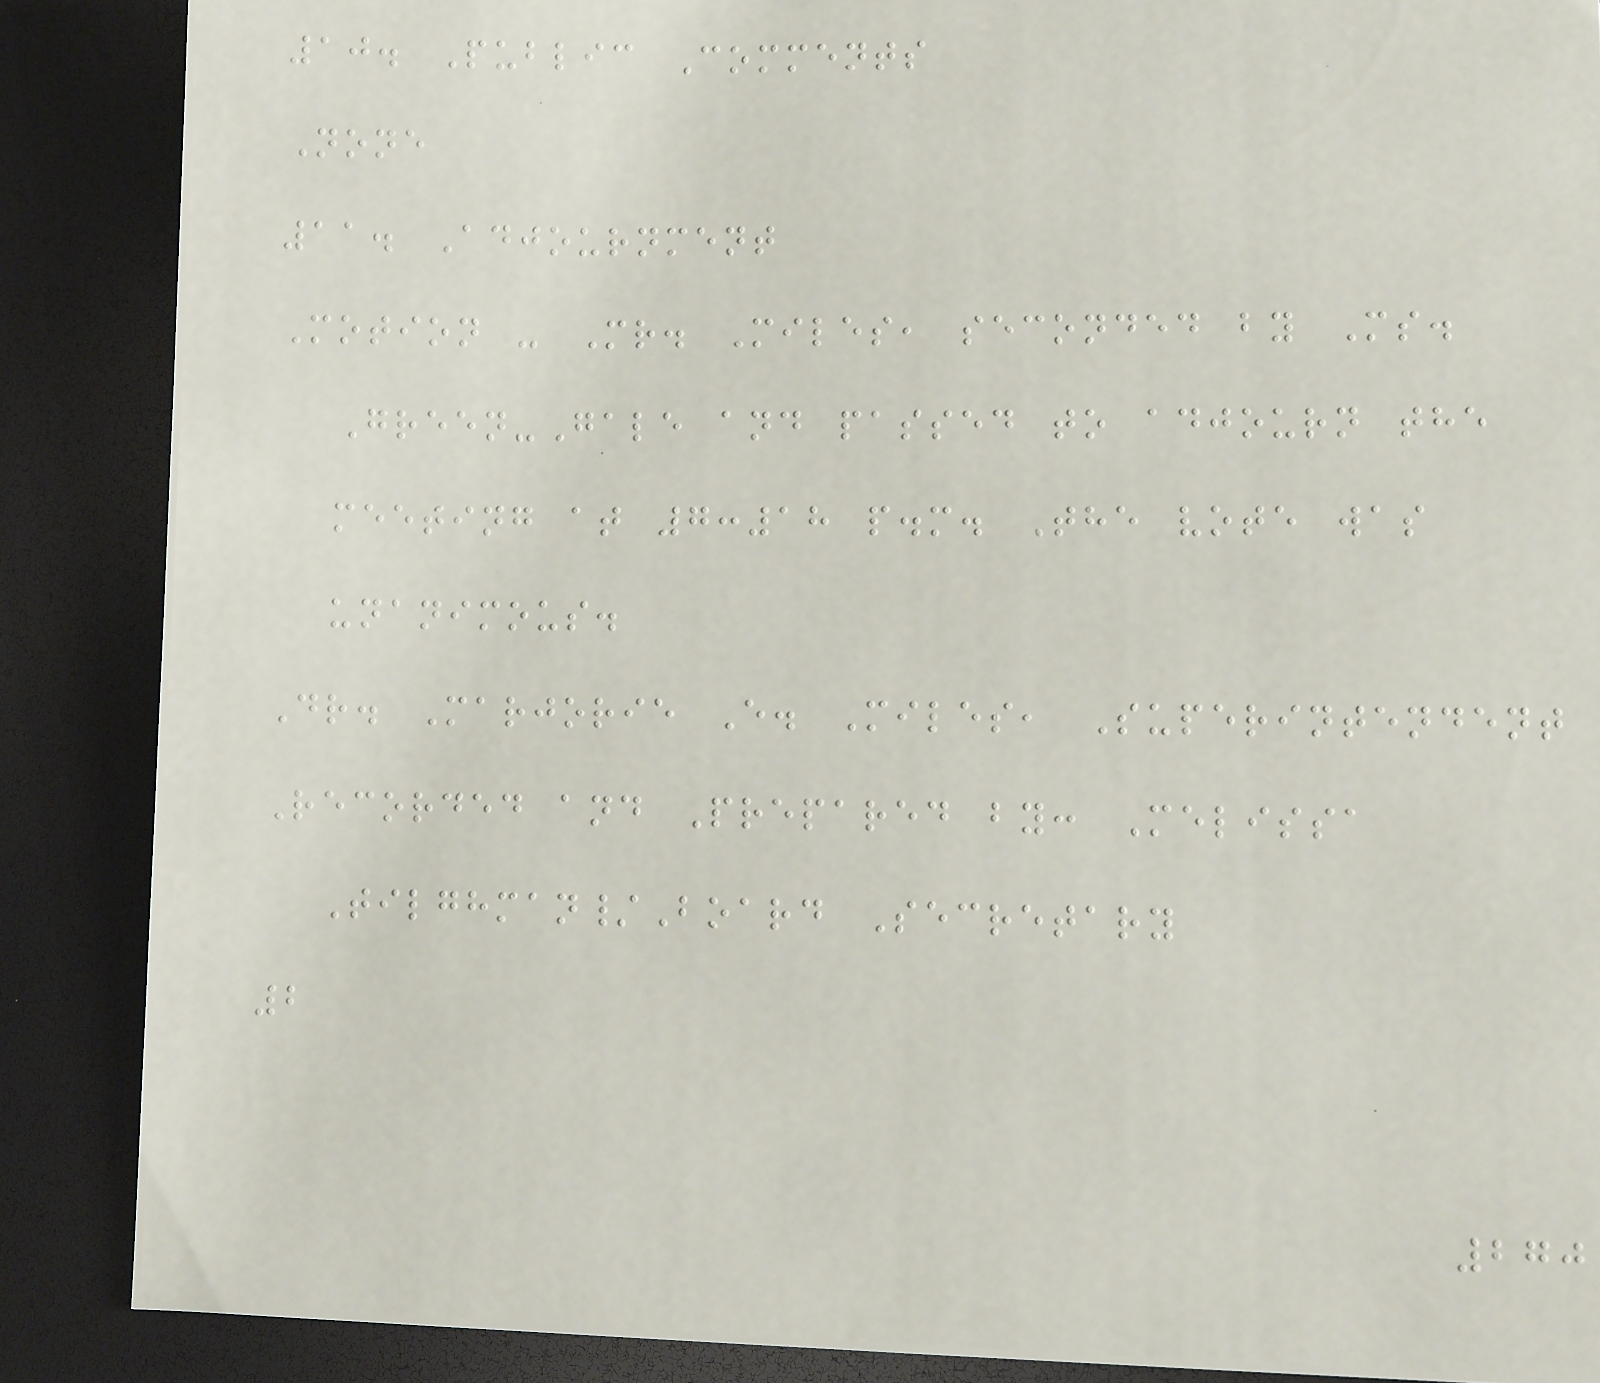10. Public Comments
None
11. Adjournment
Motion - Mr. Miles, seconded by Ms.
Green-Gale and passed to adjourn the
meeting at 7:18 p.m. The vote was
unanimous.
Dr. Marjorie E. Miles, Superintendent
Recorded and Prepared by: Melissa
Tilghman/Board Secretary
2
270
